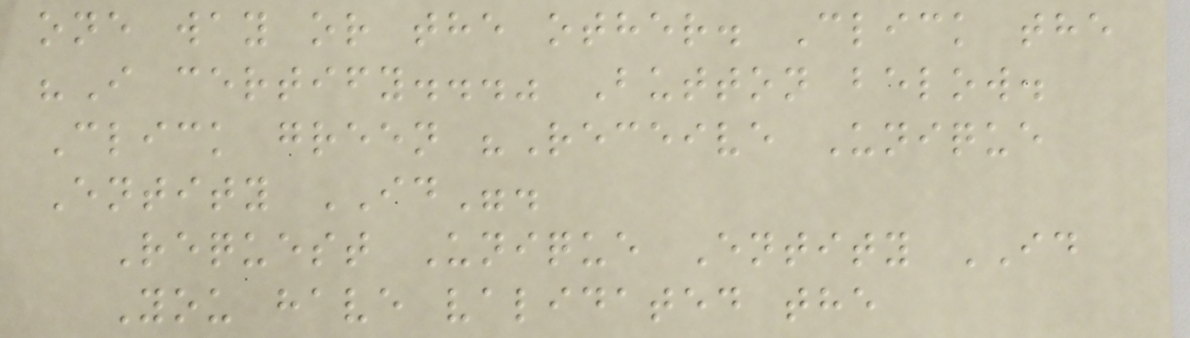one way or the other. Click the
"I certify..." Button below.
Click green "Receive Unique
Entity ID".
Request Unique Entity ID
You have validated the
